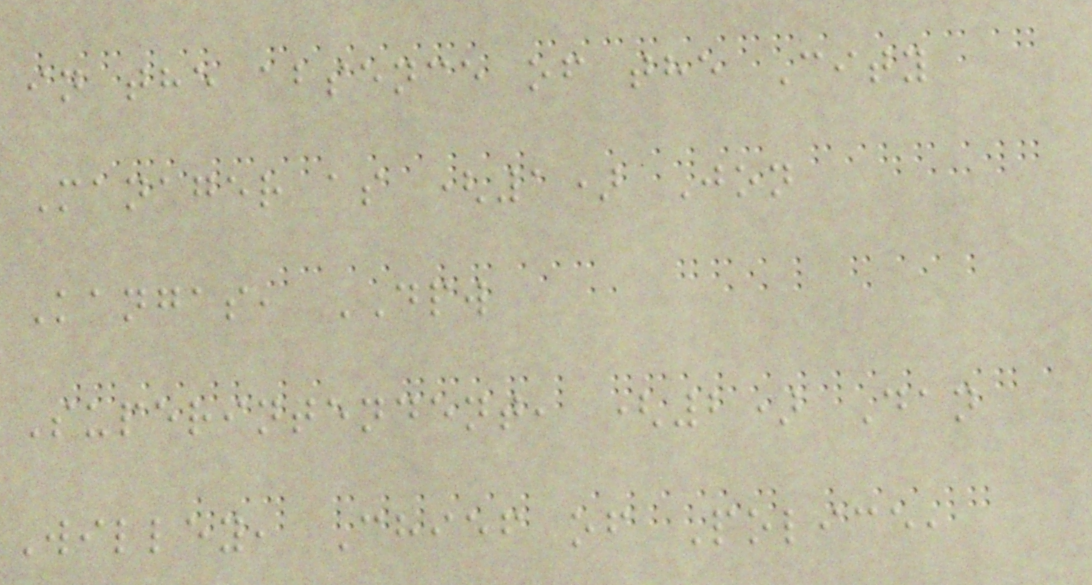in the absence of the City
Manager as (1) Jon
Kangas, DPW
Superintendent, (2) Dan
Willey, Chief of Police,
